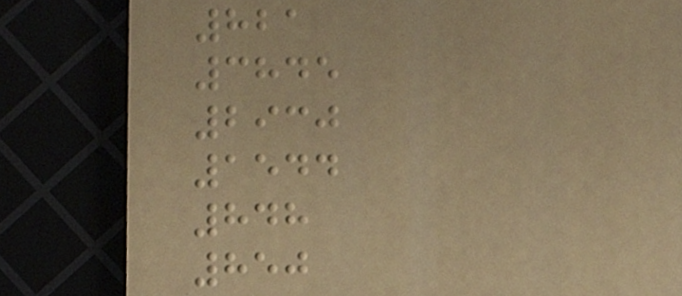821
3845
2930
1544
848
850
